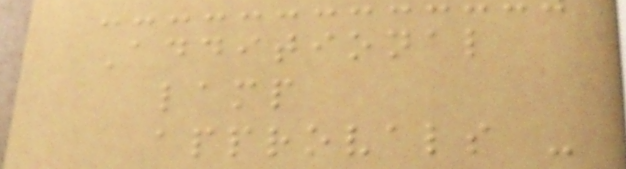Additional
lamp
approvals -
